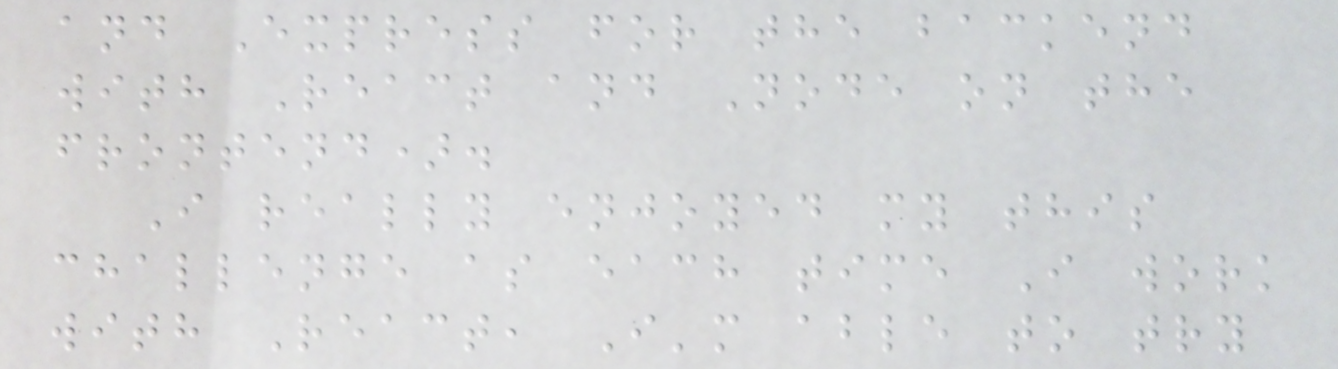and Express for the backend
with React and Node on the
frontend).
I really enjoyed my this
challenge as each time I work
with React, I'm able to try
